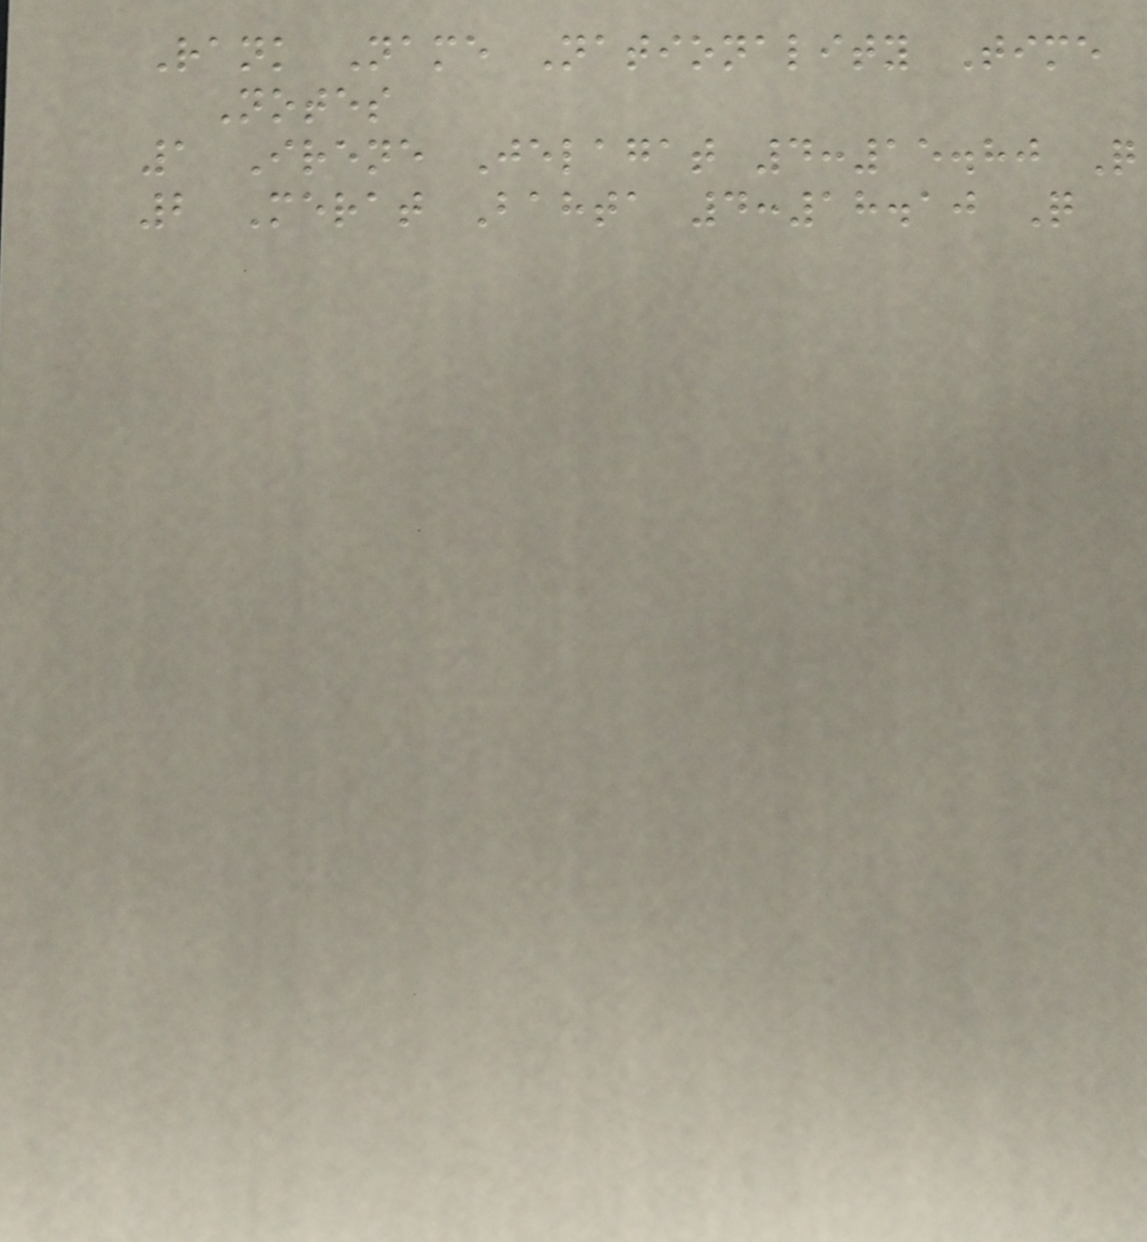Rank Name Nationality Time
Notes
1 Irene Jelagat 4:15.80 Q
2 Merat Bahta 4:18.10 Q
